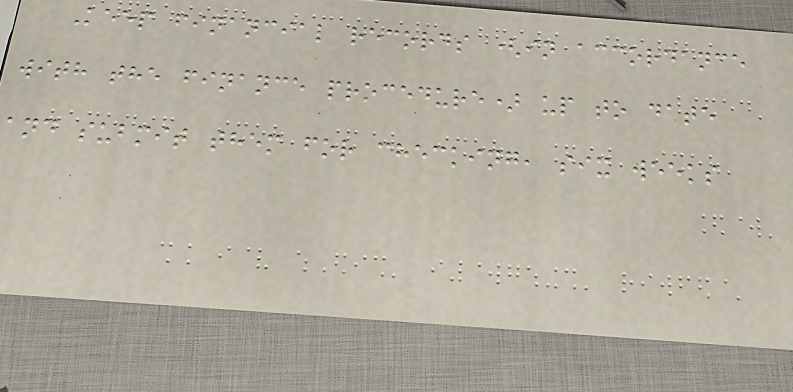Keep financial records (in accordance
with the finance procedure) up to date
and submit them for checking, six weeks
